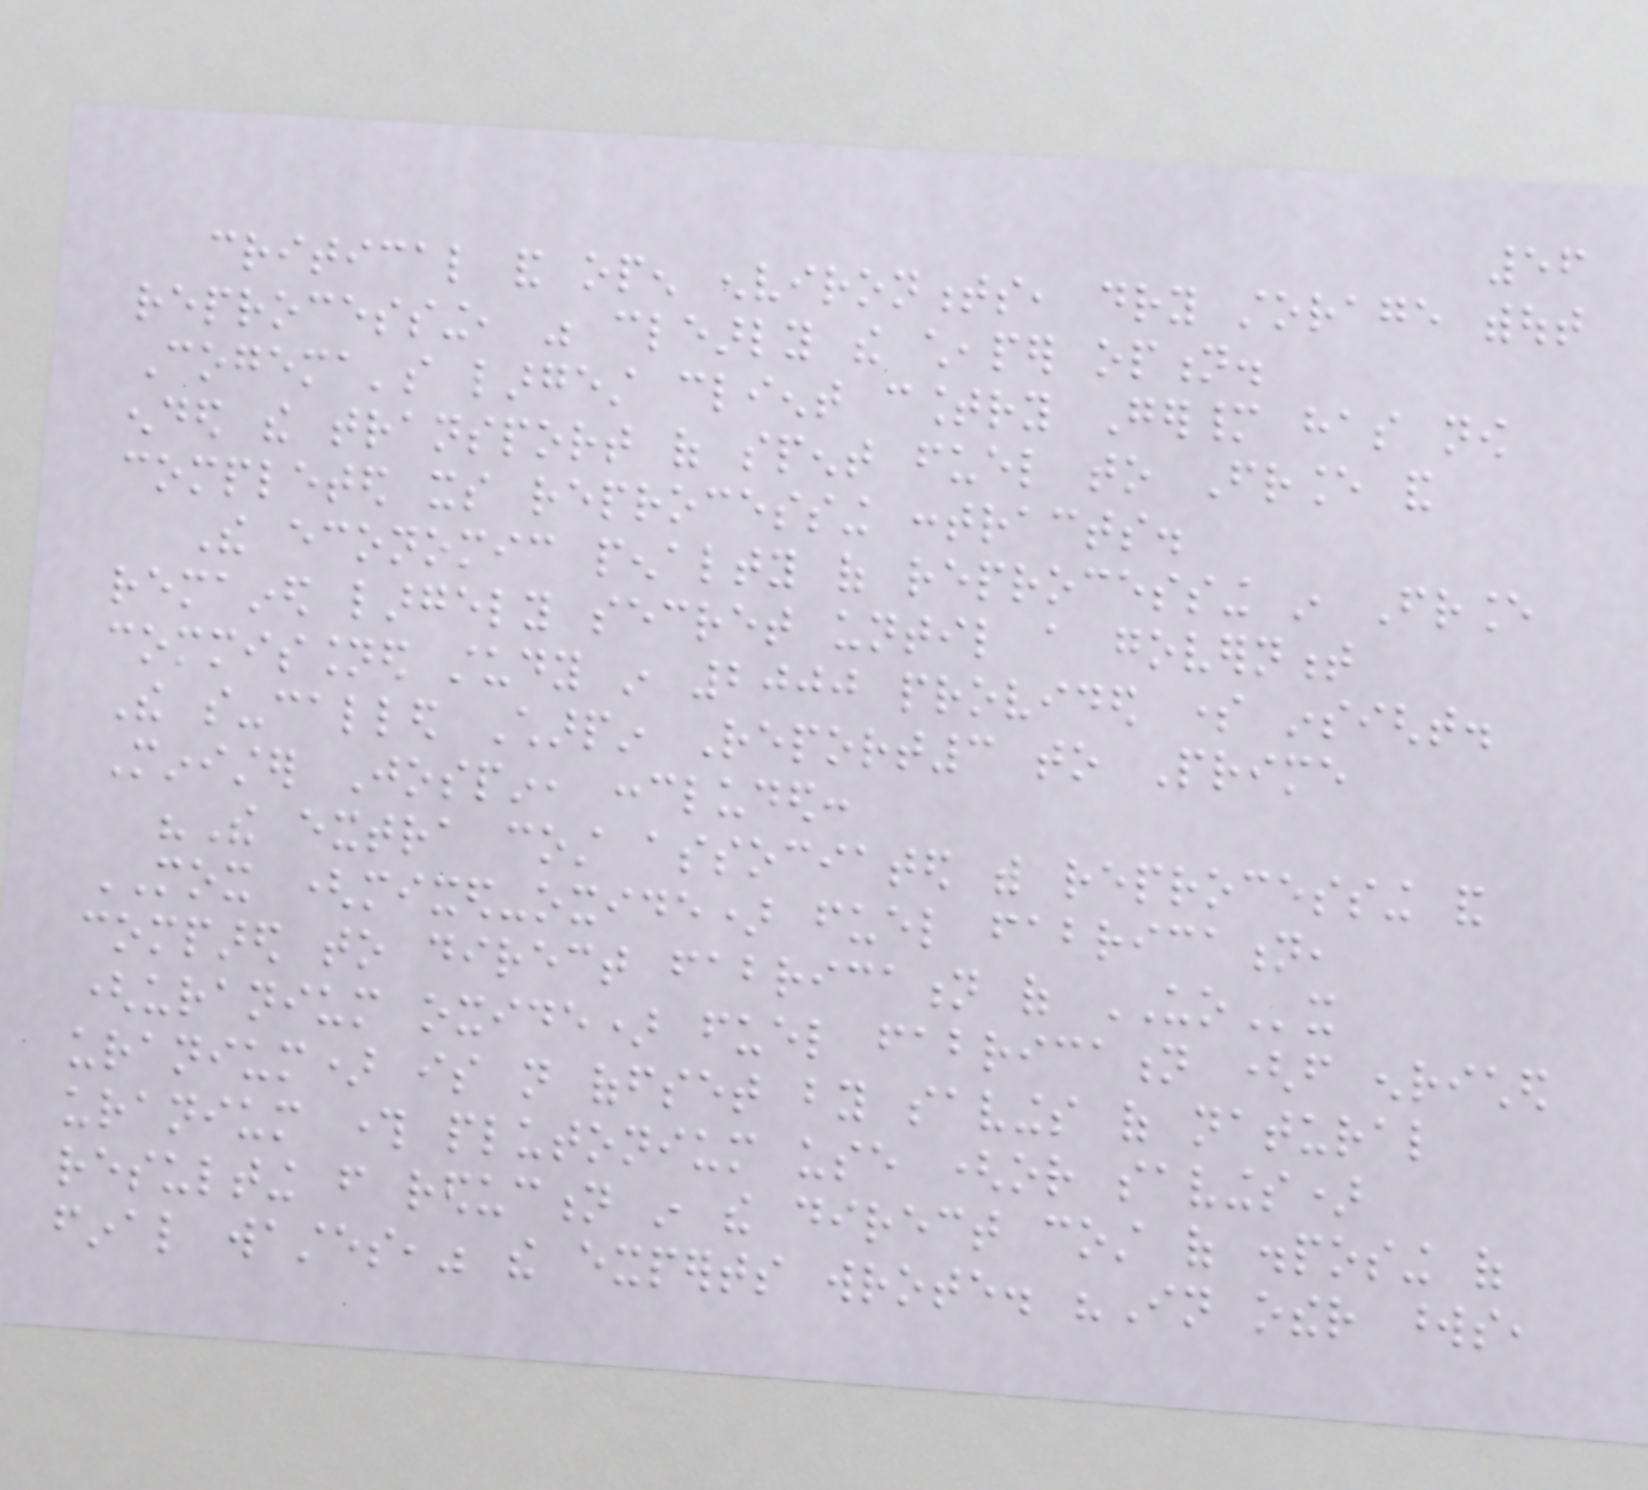56
critical and open environments, dry storage without
reprocessing, was clearly the cheaper option.
Cogema's largest client country Germany has now
ended the transport of spent fuel to France and
completed its reprocessing contracts.
The economic penalty of reprocessing in France
remained largely secret until a government
commissioned study in 2000 provided some insight.
The so-called Charpin Report3 to Prime
Minister Jospin, concluded:
"The extra cost associated with reprocessing and
MOX (mixed-oxide) fuel fabrication,
compared to direct fabrication of UOx
(uranium oxide) fuel fabrication (from enriched
uranium) is not offset by savings of natural
uranium through plutonium use (or savings)
resulting from reduction in the direct cost of disposing of
final wastes," the experts wrote. "In other words,
